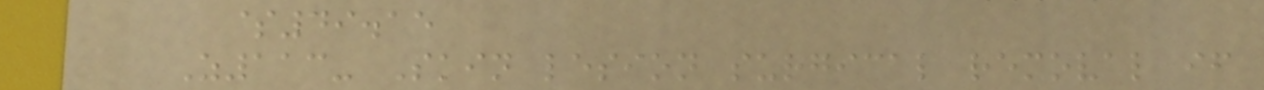$49.15
Z113- Skin lesion surgical removal if
